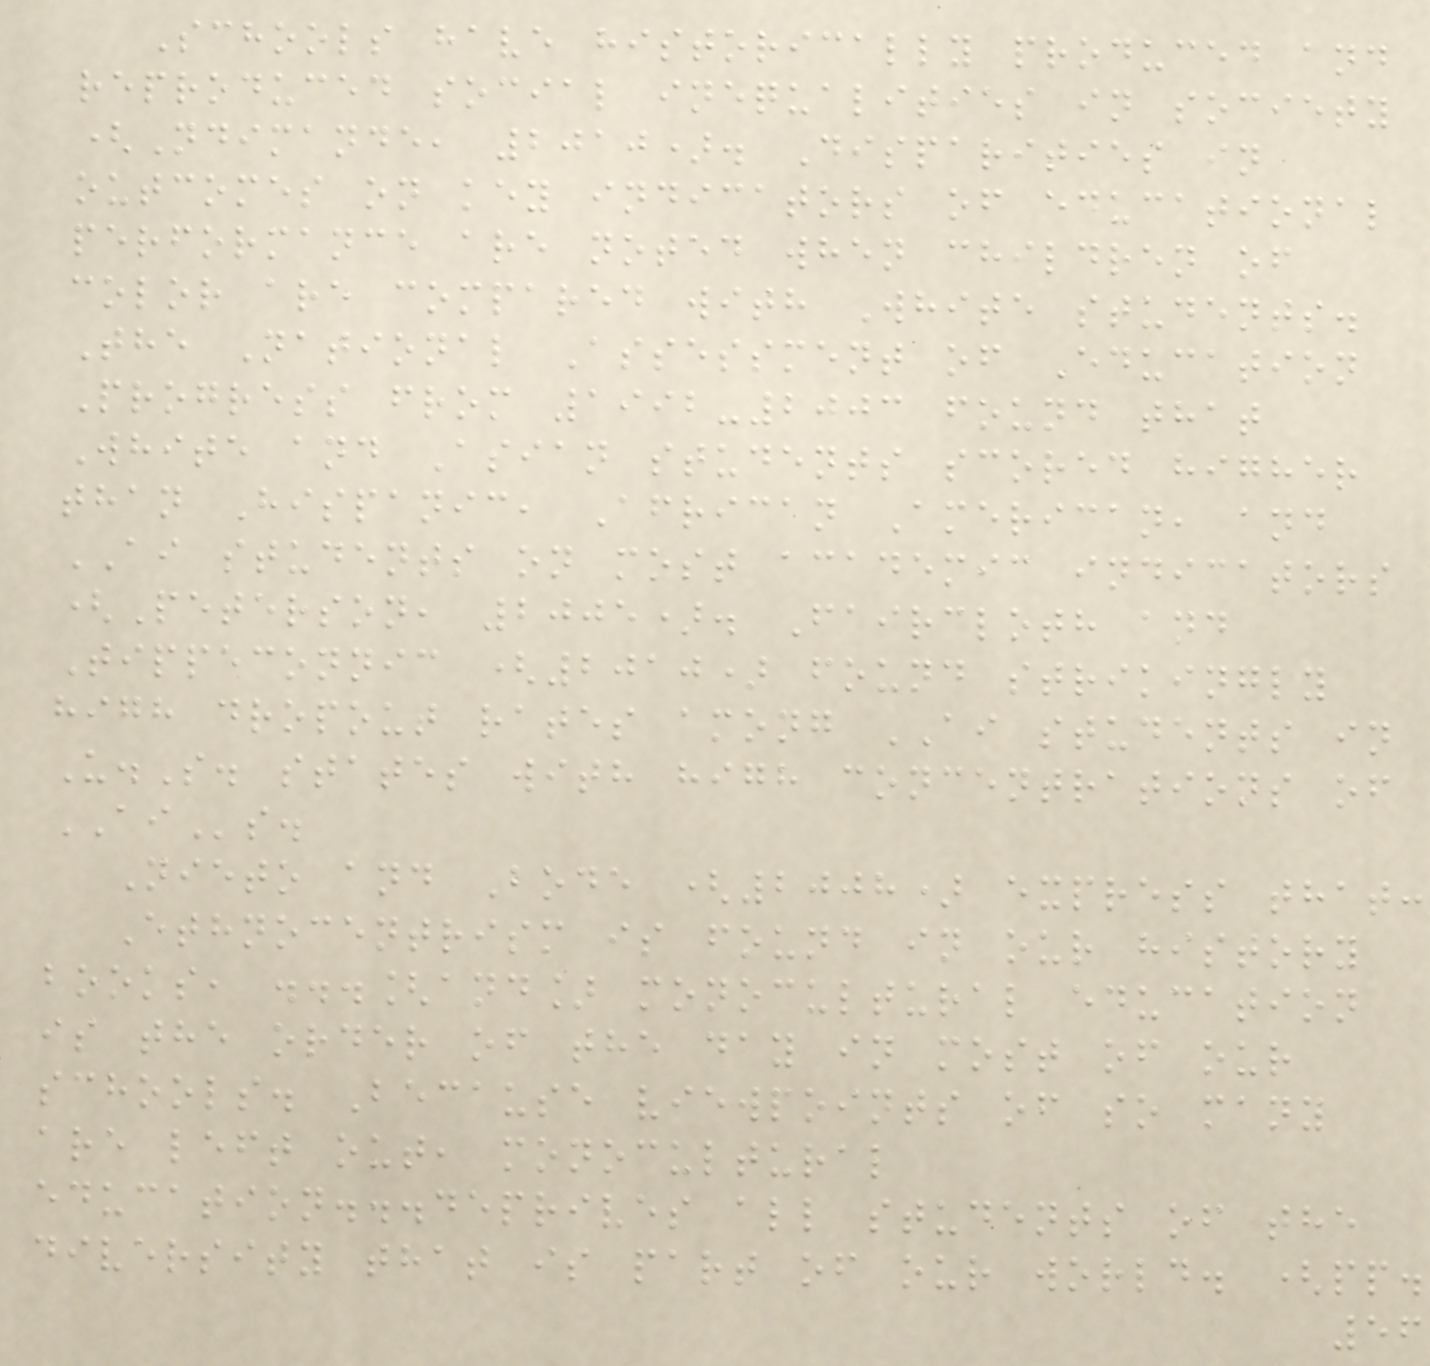Schools have historically produced and
reproduced social inequalities in society
(Ndimande, 2010). Disparities in
outcomes on key indicators of educational
performance are noted when children of
color are compared with White students.
The National Assessment of Education
Progress from 1992-2003 found that
White and Asian students scored higher
than Hispanic, African American, and
AI students on most academic indicators
(Peterson, 2005). Faircloth and
Tippeconnic (2010) found strikingly
high dropout rates among AI students in
U.S. states with high concentrations of
AIs.
Nieto and Bode (2008) express that:
Ethnocentrism is found in our history
books, ...[and] monocultural education
is the order of the day in most of our
schools. Because viewpoints of so many
are left out, monocultural
education...deprives all students of the
diversity that is part of our world. (pp.
56
